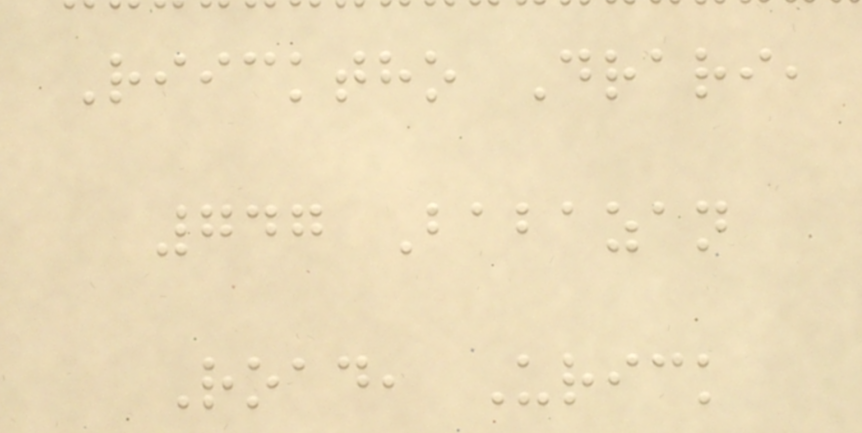Riicktho Drari,
747 Babazan
Road, Urick
